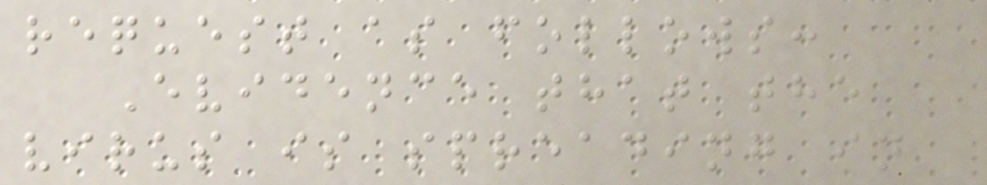request as follows:
Evidence that the
virus is spreading in
